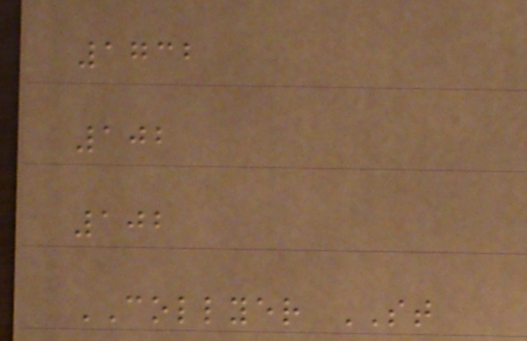1732
102
102
COLLYER ST
